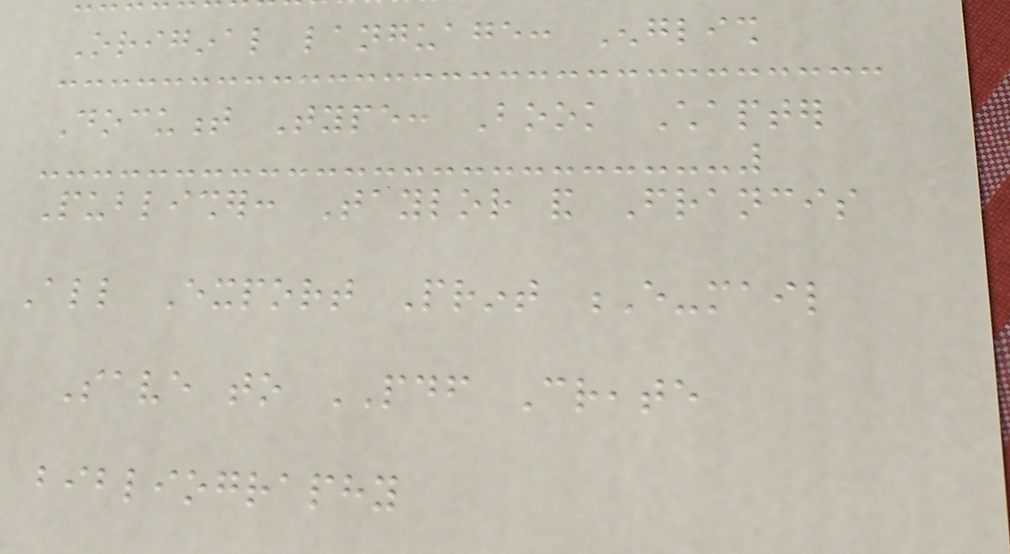Original language: English
Document Type: Book Chapter
Publisher: Taylor and Francis
All Export Print E-mail
Save to PDF Create
bibliography
